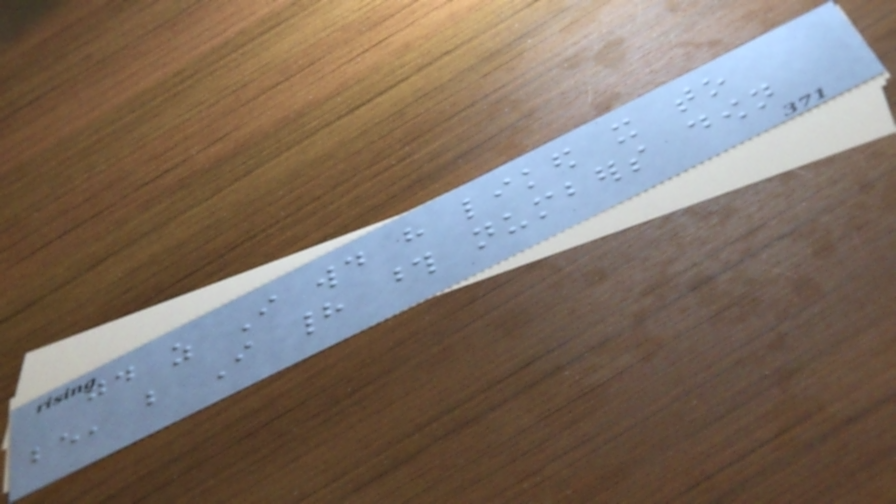good as I would have liked it to
be, but I had those numbers down
